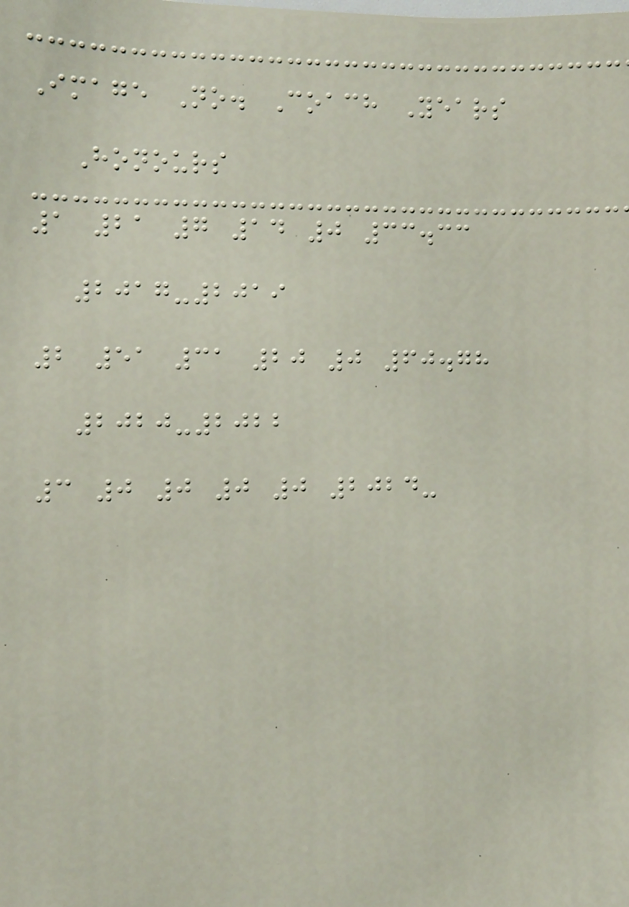Image No. Coach Years
Honours
1 21 7 14 0 33.33
2017-2019
2 51 31 20 0 60.78
2020-2022
3 0 0 0 0 2024-
